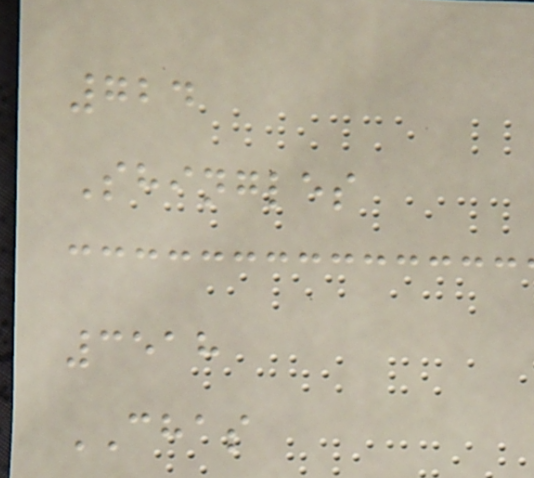724
Shingles
3518
CHAS
